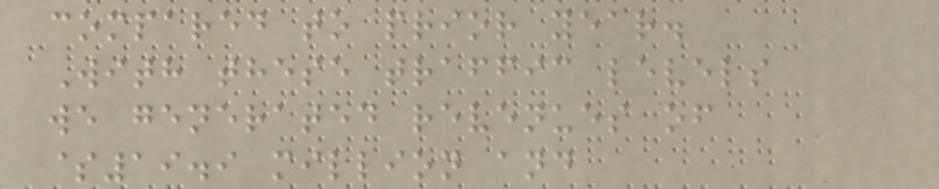compared to prior year.
With these traffic levels
we generated revenues of
$19.9 million and
